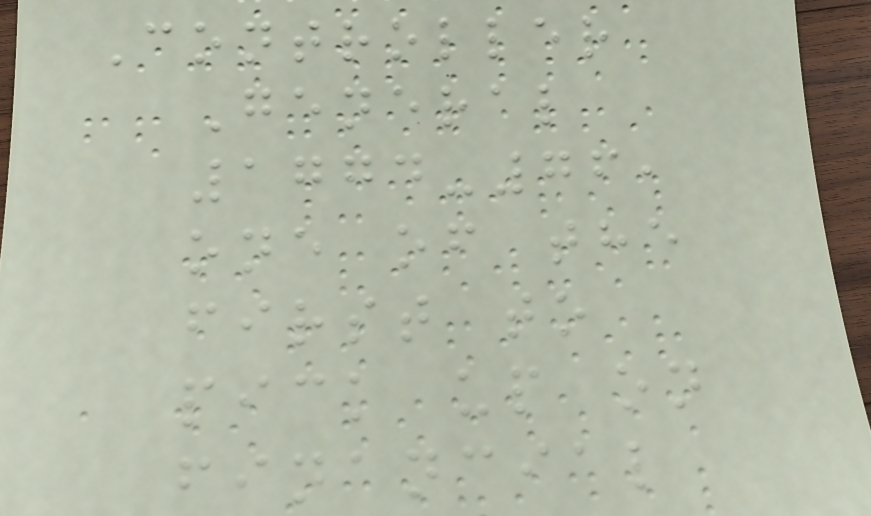Controller
General
1774-76,
one of the
first to
pick up on
financial
